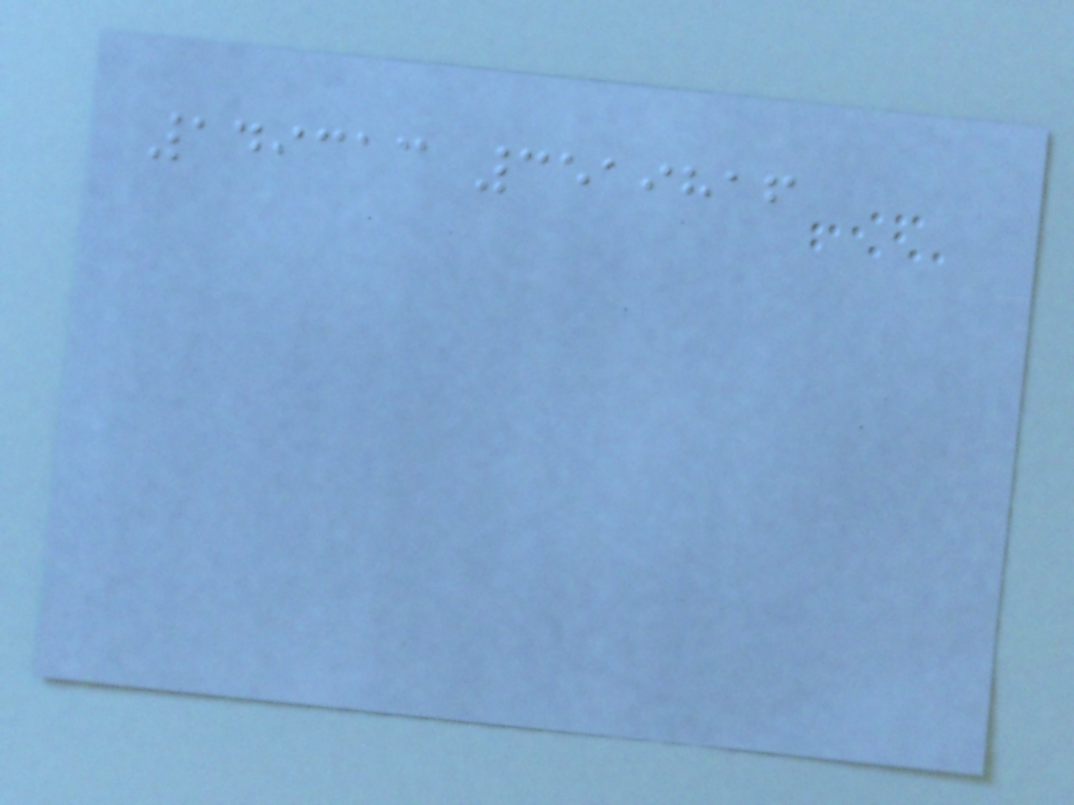149313 3519816
